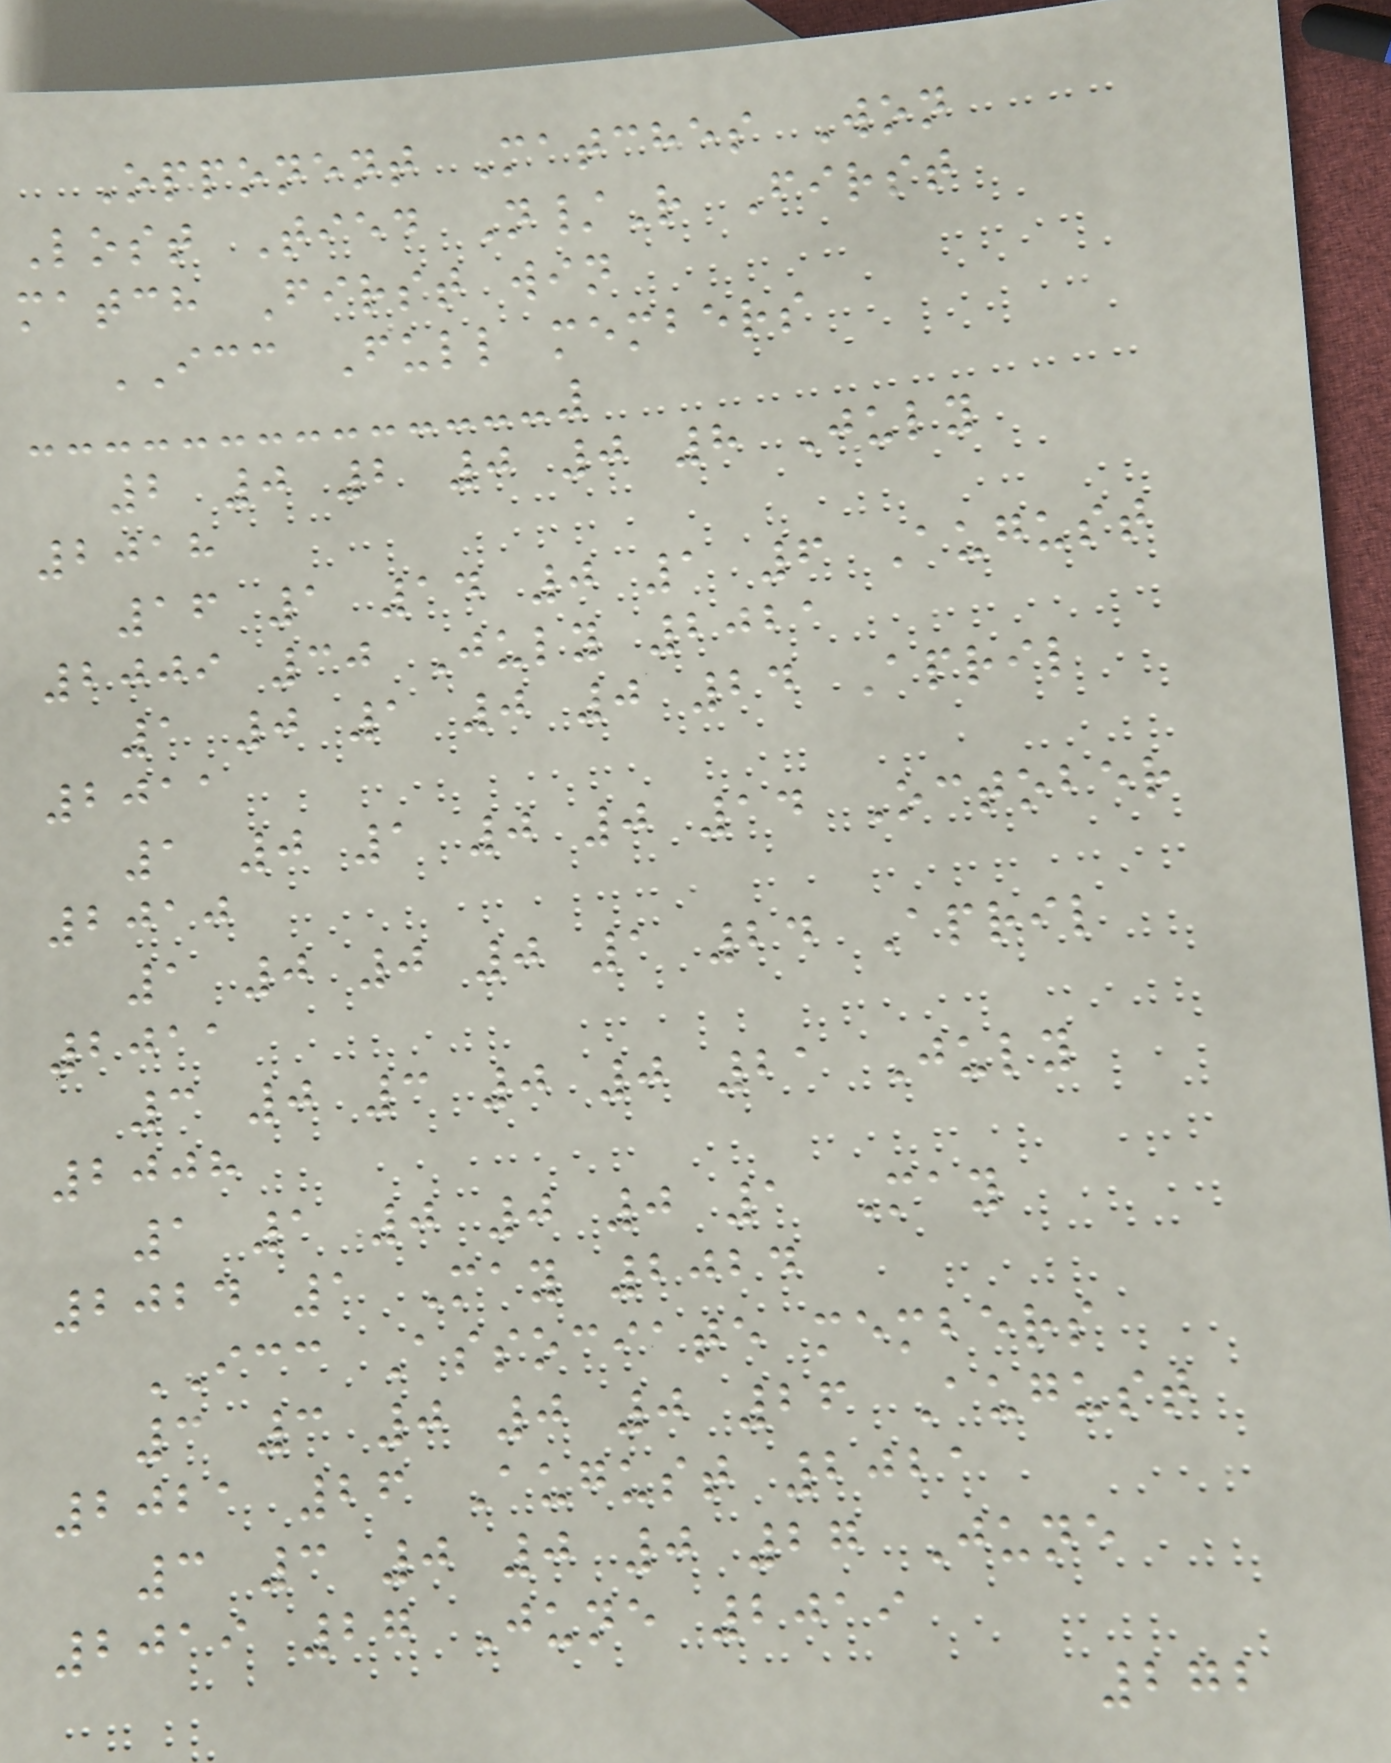Opponent Matches Won
Lost Tied N/R First
match First win
ICC Full members
2 0 2 0 0 8 July
2018
16 1 14 0 1 6 August
2009 30 July 2021
1 0 1 0 0 24 April
2011
1 0 1 0 0 14 October
2010
1 0 0 0 1 24 April
2011
3 0 3 0 0 21 July
2008
1 1 0 0 0 1 May
2024 1 May 2024
ICC Associate members
3 3 0 0 0 26 August
2021 26 August 2021
3 3 0 0 0 27 June
2019 27 June 2019
272
